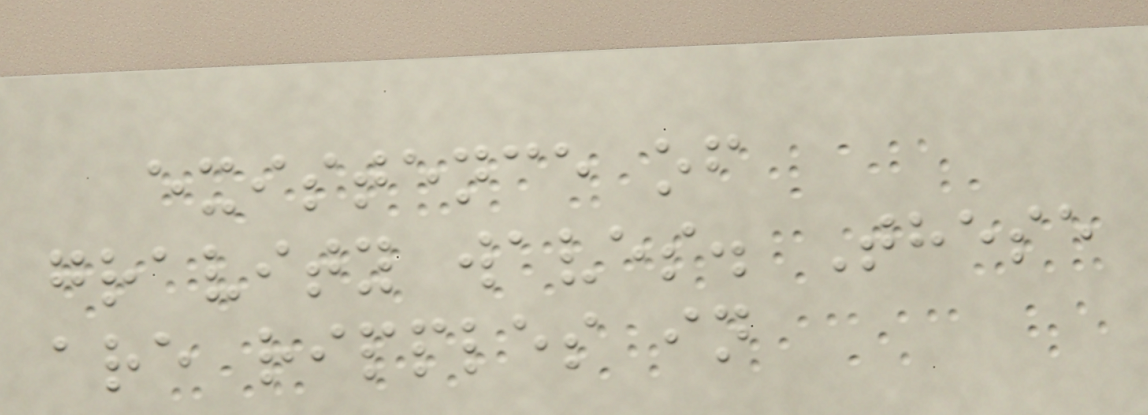existence of
gravity waves. These
are ripples in
